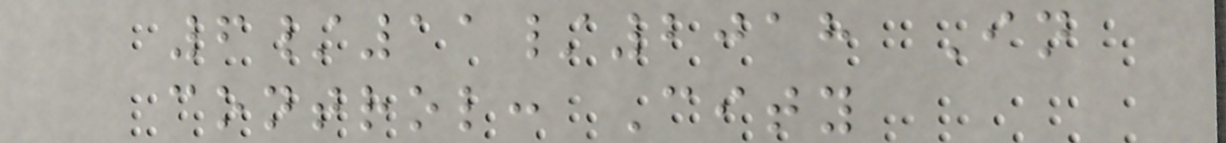6/11/2018 In
control: City
